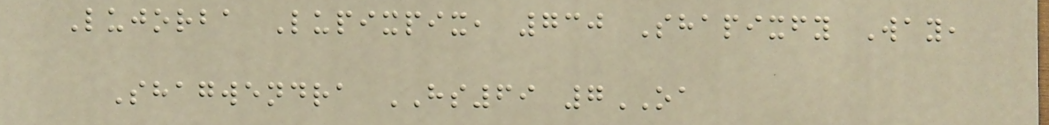Lujorba Lupixpix, 730 Shapixfy Way,
Shagwendra HS69 7OA
